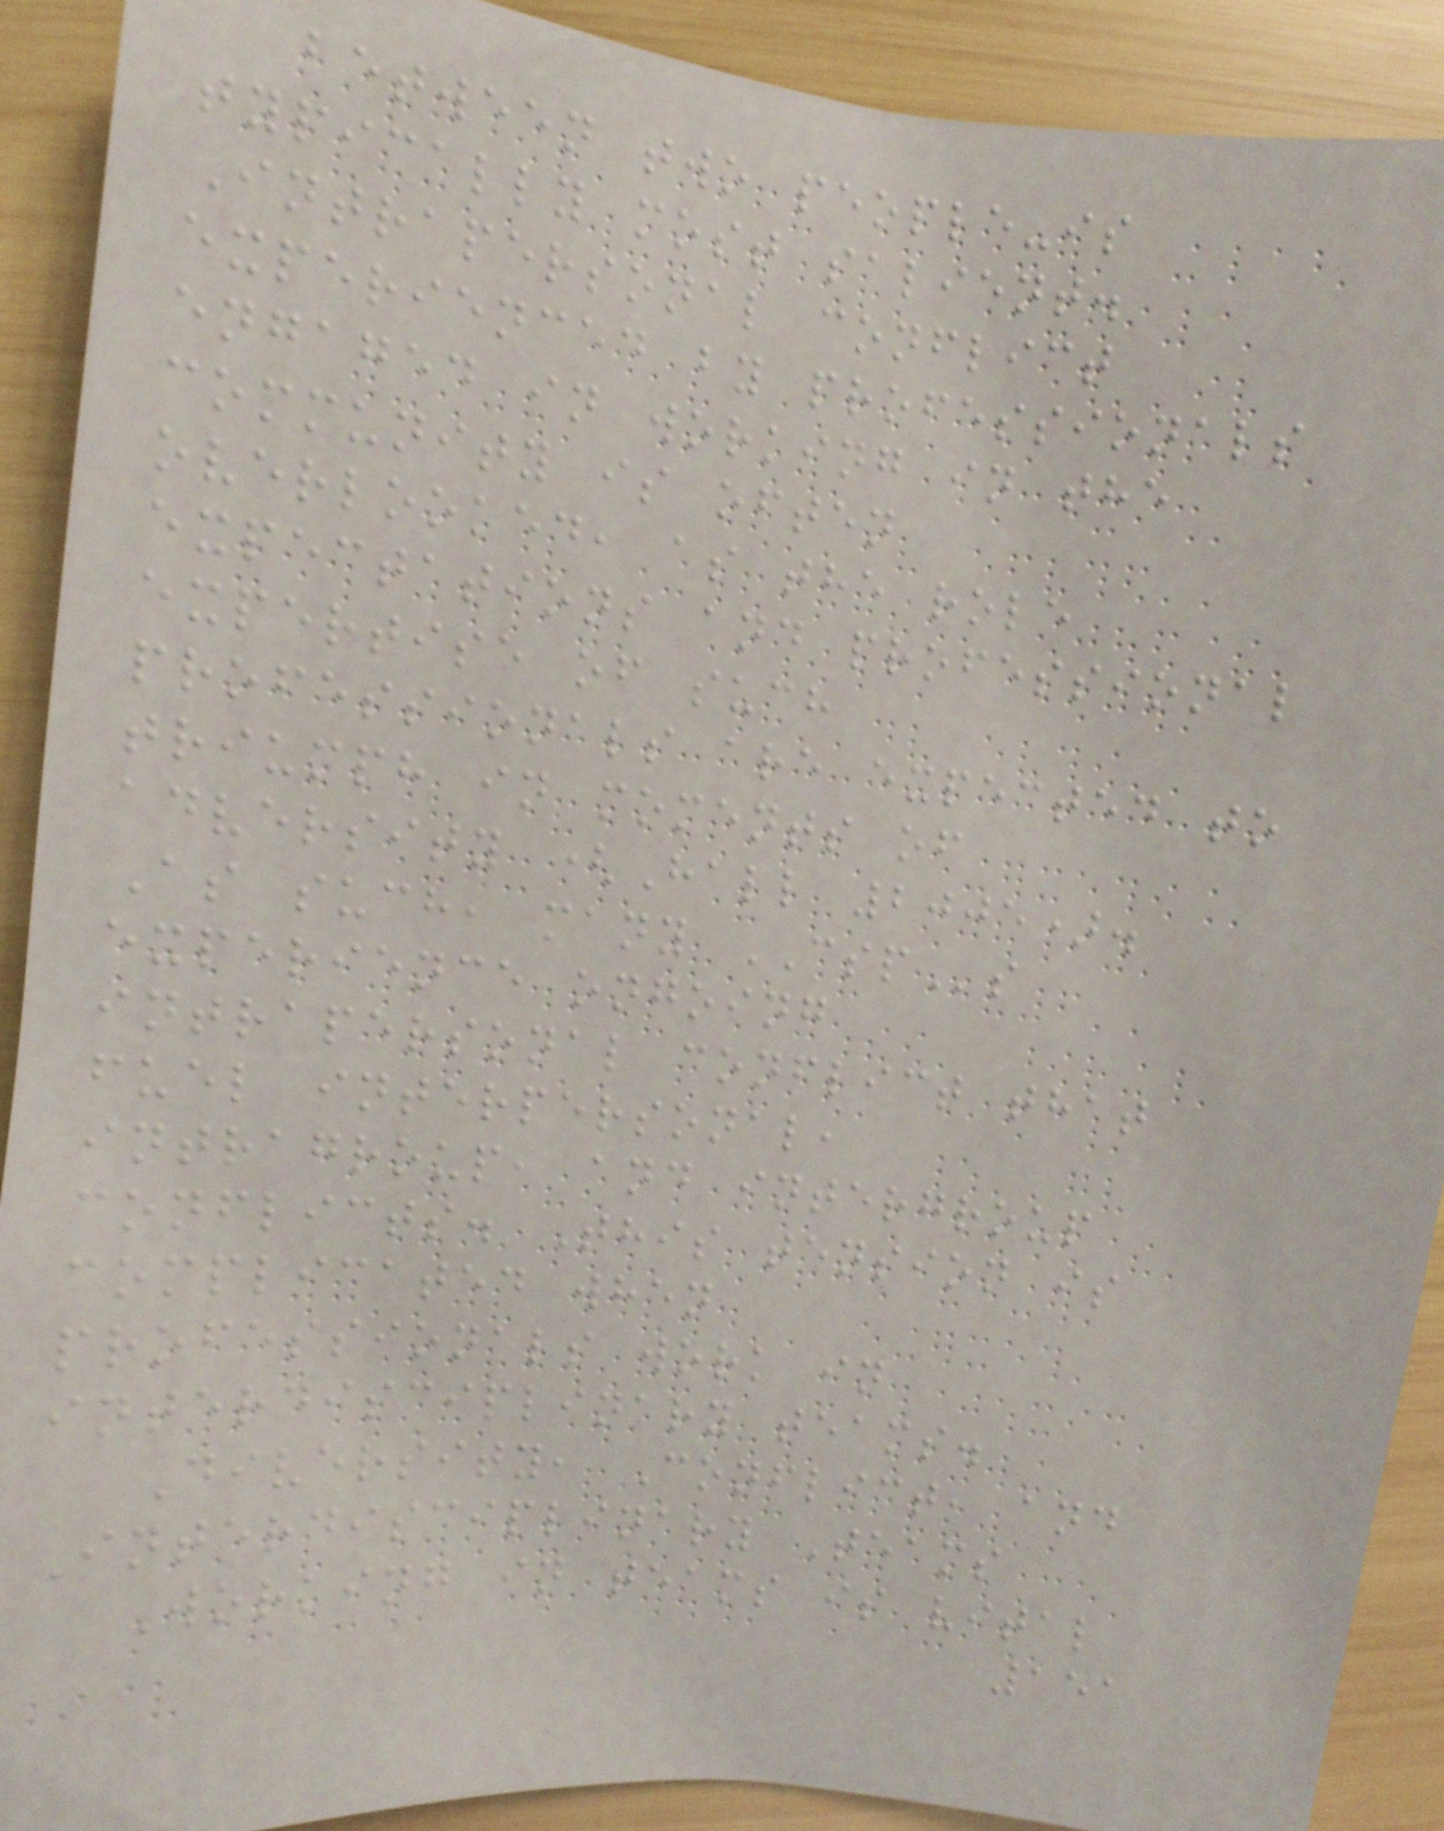between two people-is
typically most salient.
Intrapersonal conflict
experienced by professionals
engaged in working in the
community is often
overlooked, as the role
expectations and professional
expertise of such
professionals are expected to
triumph in moments of
adversity (Hall 2005).
As such, many CSPs
experience ongoing
intrapersonal conflict that
fuel interpersonal,
intragroup, and intergroup
conflicts. This tension is
complicated when
professionals work in
interdisciplinary teams.
Diversity, Conflict, and
Interdisciplinary Teams
Working in teams is vital
151
